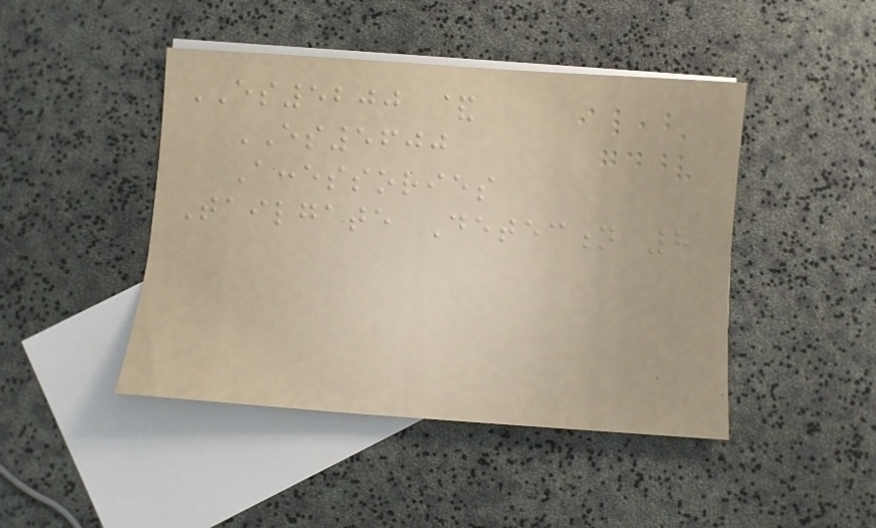ES5200 &
ES5600
Accessories
Tailgate Detection 8
